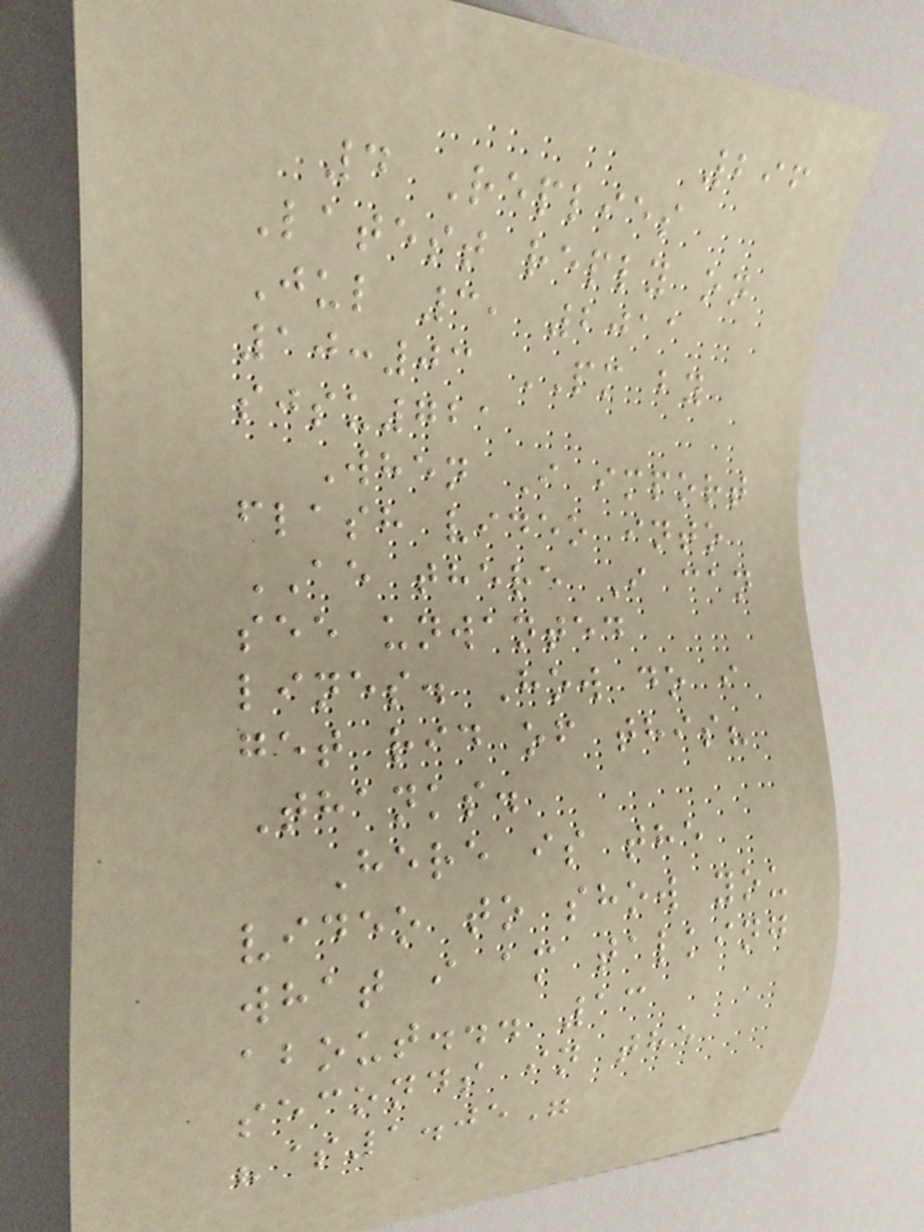296
4 Replies
Latest reply on
Jul 3, 2011
10:03 PM by
sjsu721
When I import
flash video into
AE there I can
see unwanted
lines. How do i
get rid of this?
Thanks.
Here is the
video to show you
what i am talking
about... 13
seconds in the
"$1.05"
